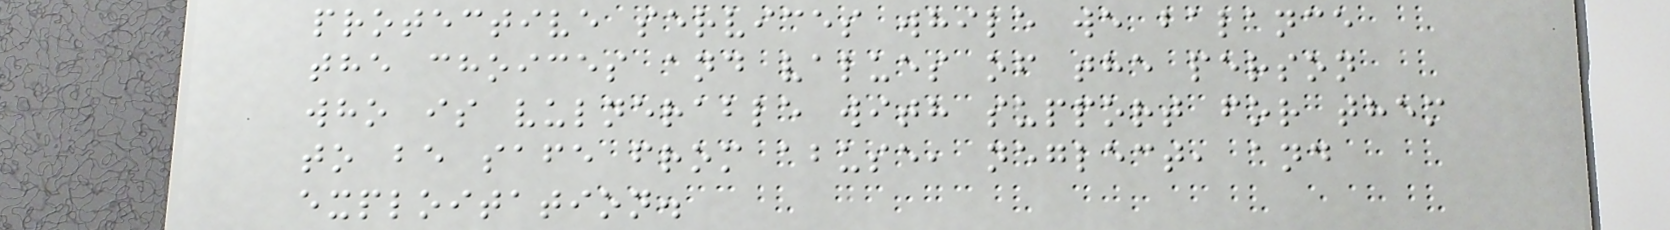protective services while we balance
the choices and values of the person
who is vulnerable with support for them
to be safe from abuse, neglect, and
exploitation.
